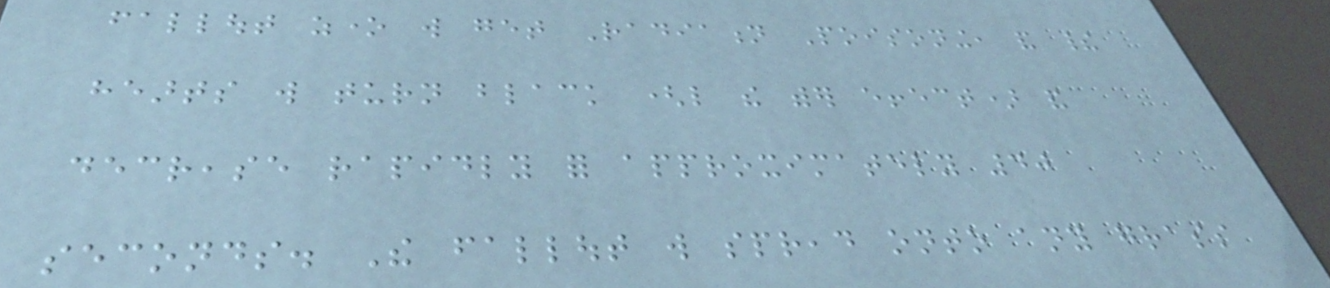fallout zone will get Radiation Poisoning, and their
hearts will turn black (like the wither effect) and
decrease rapidly for approximately 40
seconds. The fallout will spread onto any grass
